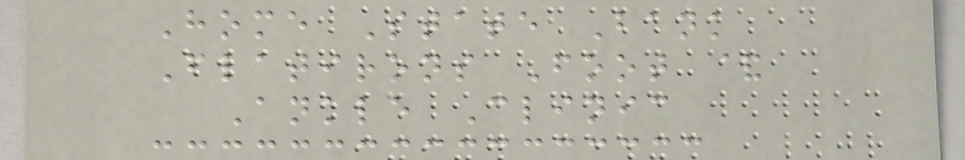Home State Bank
Flatirons Foot &
Ankle Clinic
